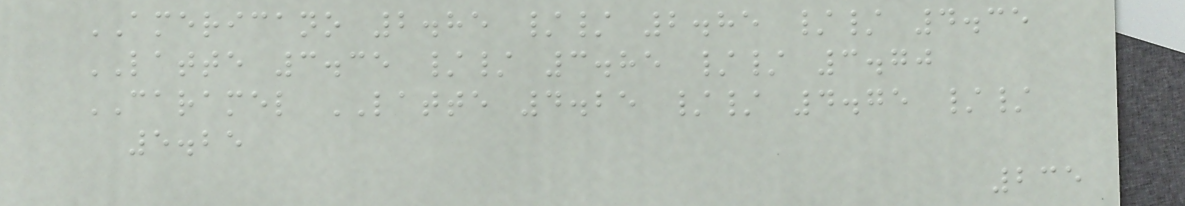AMERICANO 2.85 // 2.85 // 4.35
LATTE 3.35 // 3.85 // 3.70
CARAMEL LATTE 4.25 // 4.75 //
5.25
235
